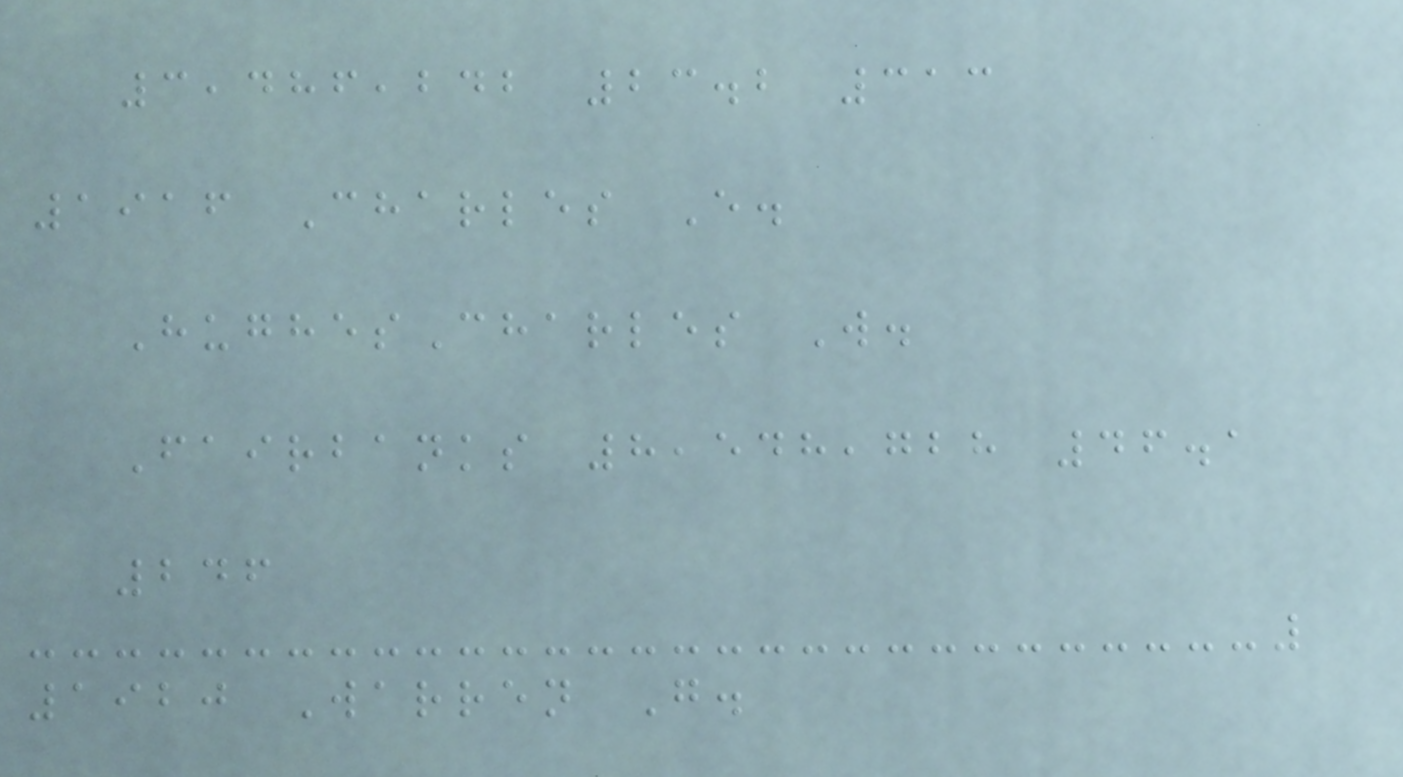3,486,242 23.2 313
1916 Charles E.
HughesCharles W.
Fairbanks 8,548,728 46.1
246
1920 Warren G.
